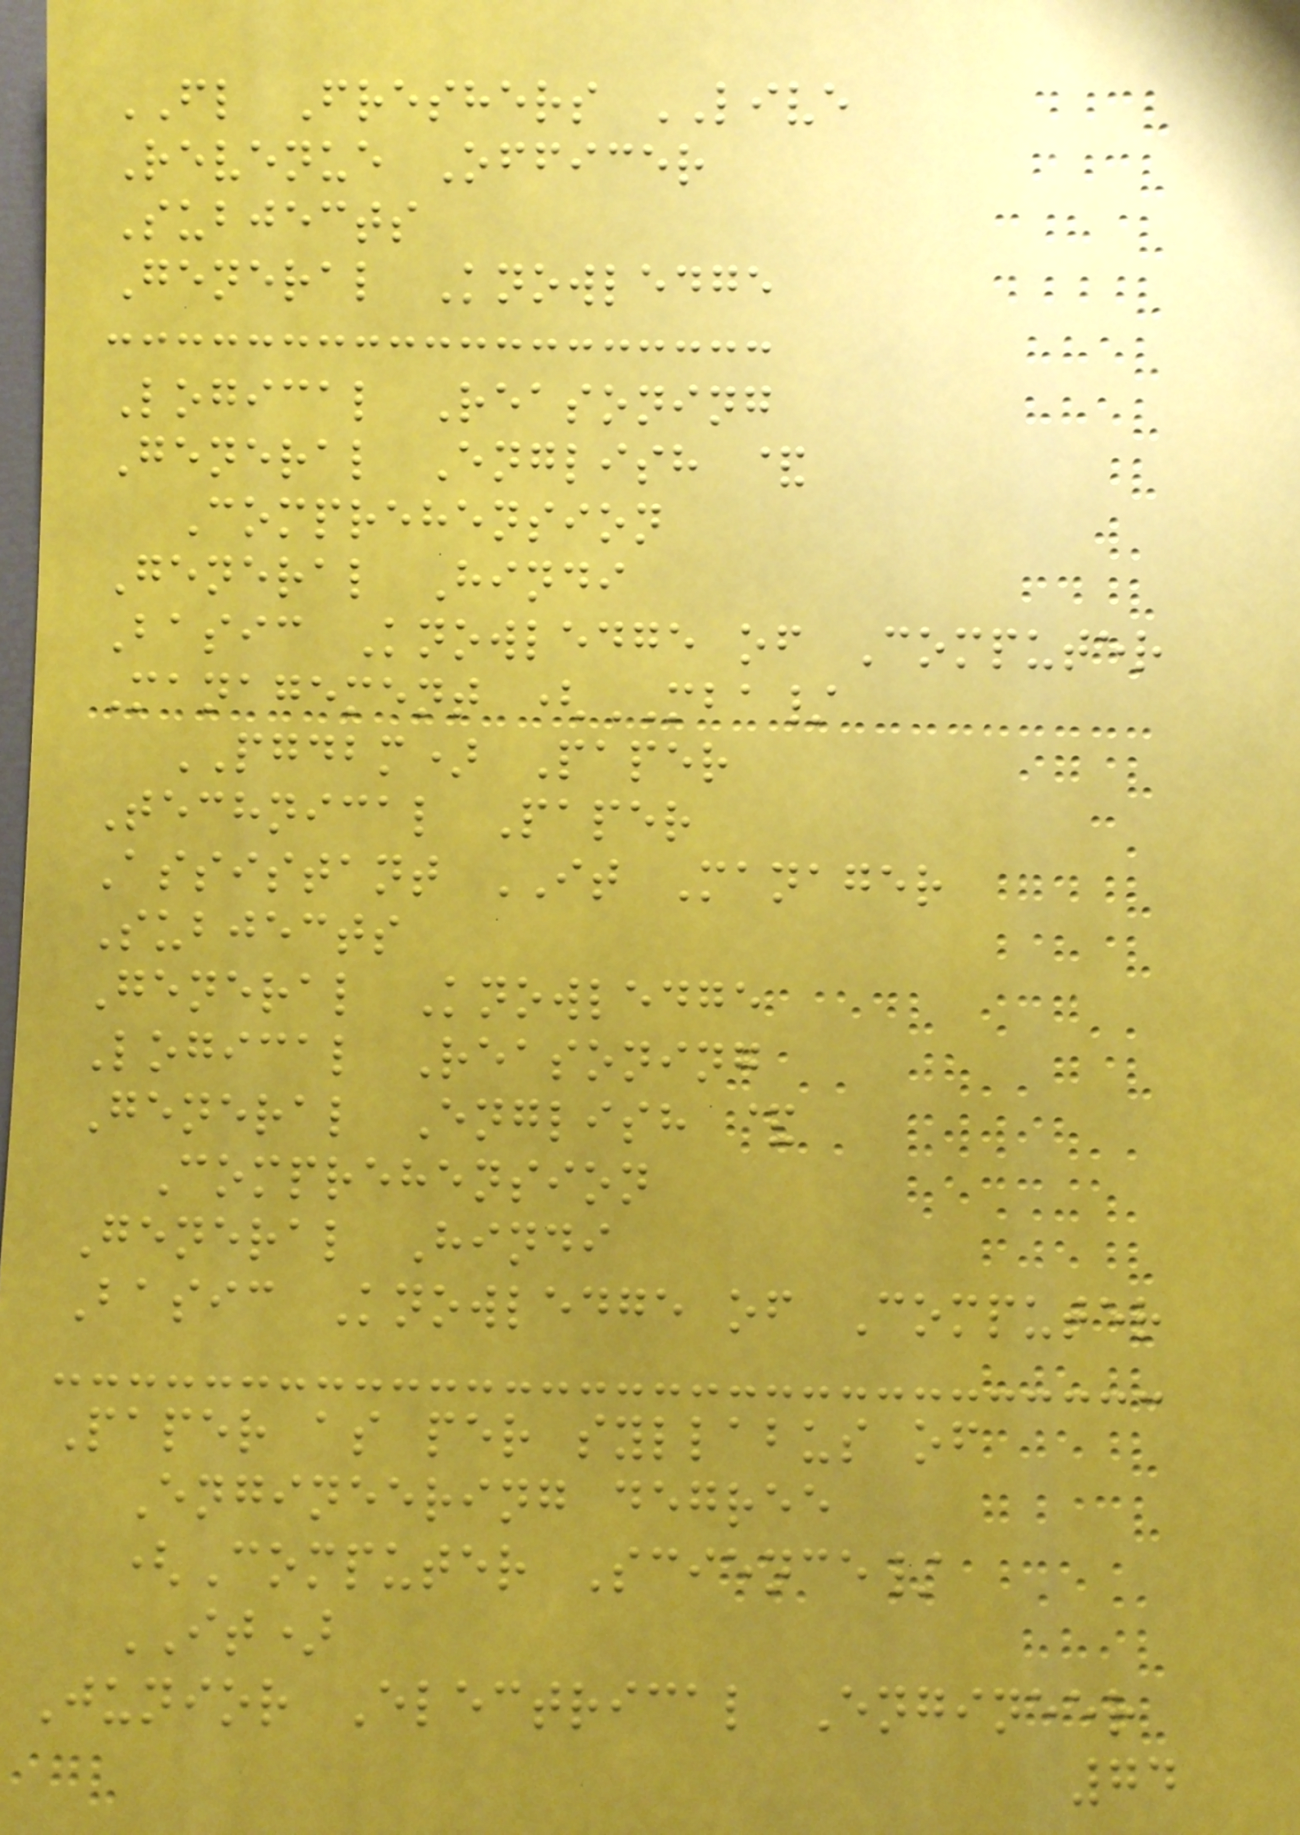FL Freshers LIVE
Revenue Officer
Subjects
General Knowledge
Logical Reasoning
General English &
Comprehension
General Hindi
Basic Knowledge of Computer
Management (MBA/
PGDBM) Paper
Technical Paper
Assistant IT Manager
Subjects
General Knowledge
Logical Reasoning
General English &
Comprehension
General Hindi
Basic Knowledge of Computer
Paper as per syllabus of
Engineering degree
(Computer Science/
IT)
Junior Electrical Engineer
74
